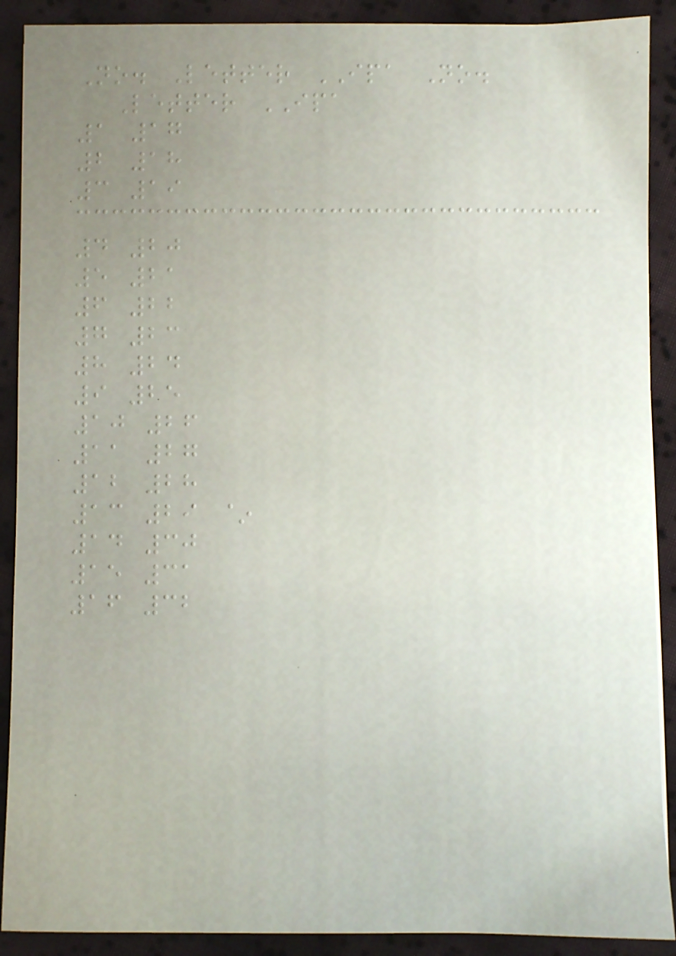No. Letter IPA No.
Letter IPA
1 17
2 18
3 19
4 20
5 21
6 22
7 23
8 24
9 25
10 26
11 27
12 28
13 29 ~
14 30
15 31
16 32
